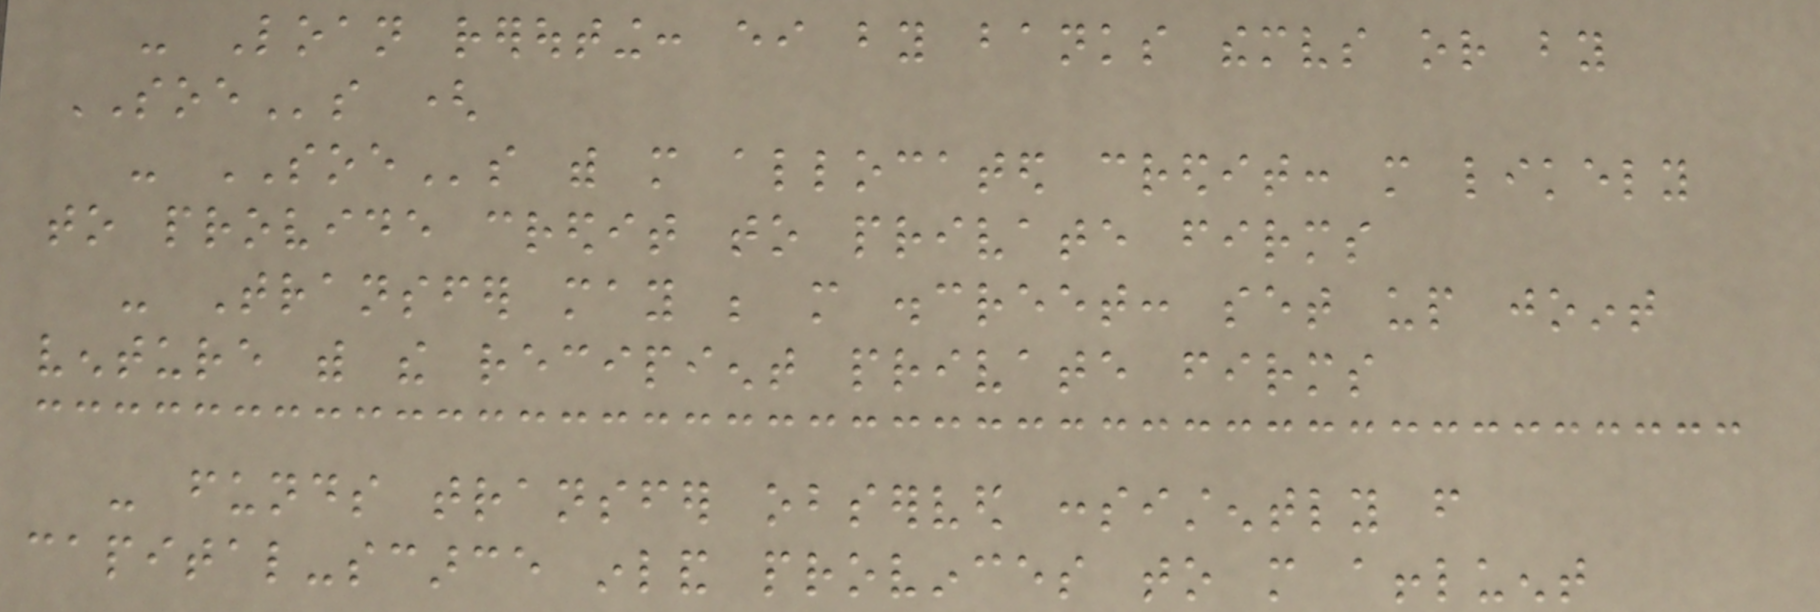- Loan rerouting: either by banks themselves or by
SOEs (
- SOEs with more allocated credit: more likely
to provide credit to private firms
- Transfer may be more discreet: set up joint
venture with the recipient private firms
- funds transfer observed consistently from
capital-scarce inland provinces to more affluent
